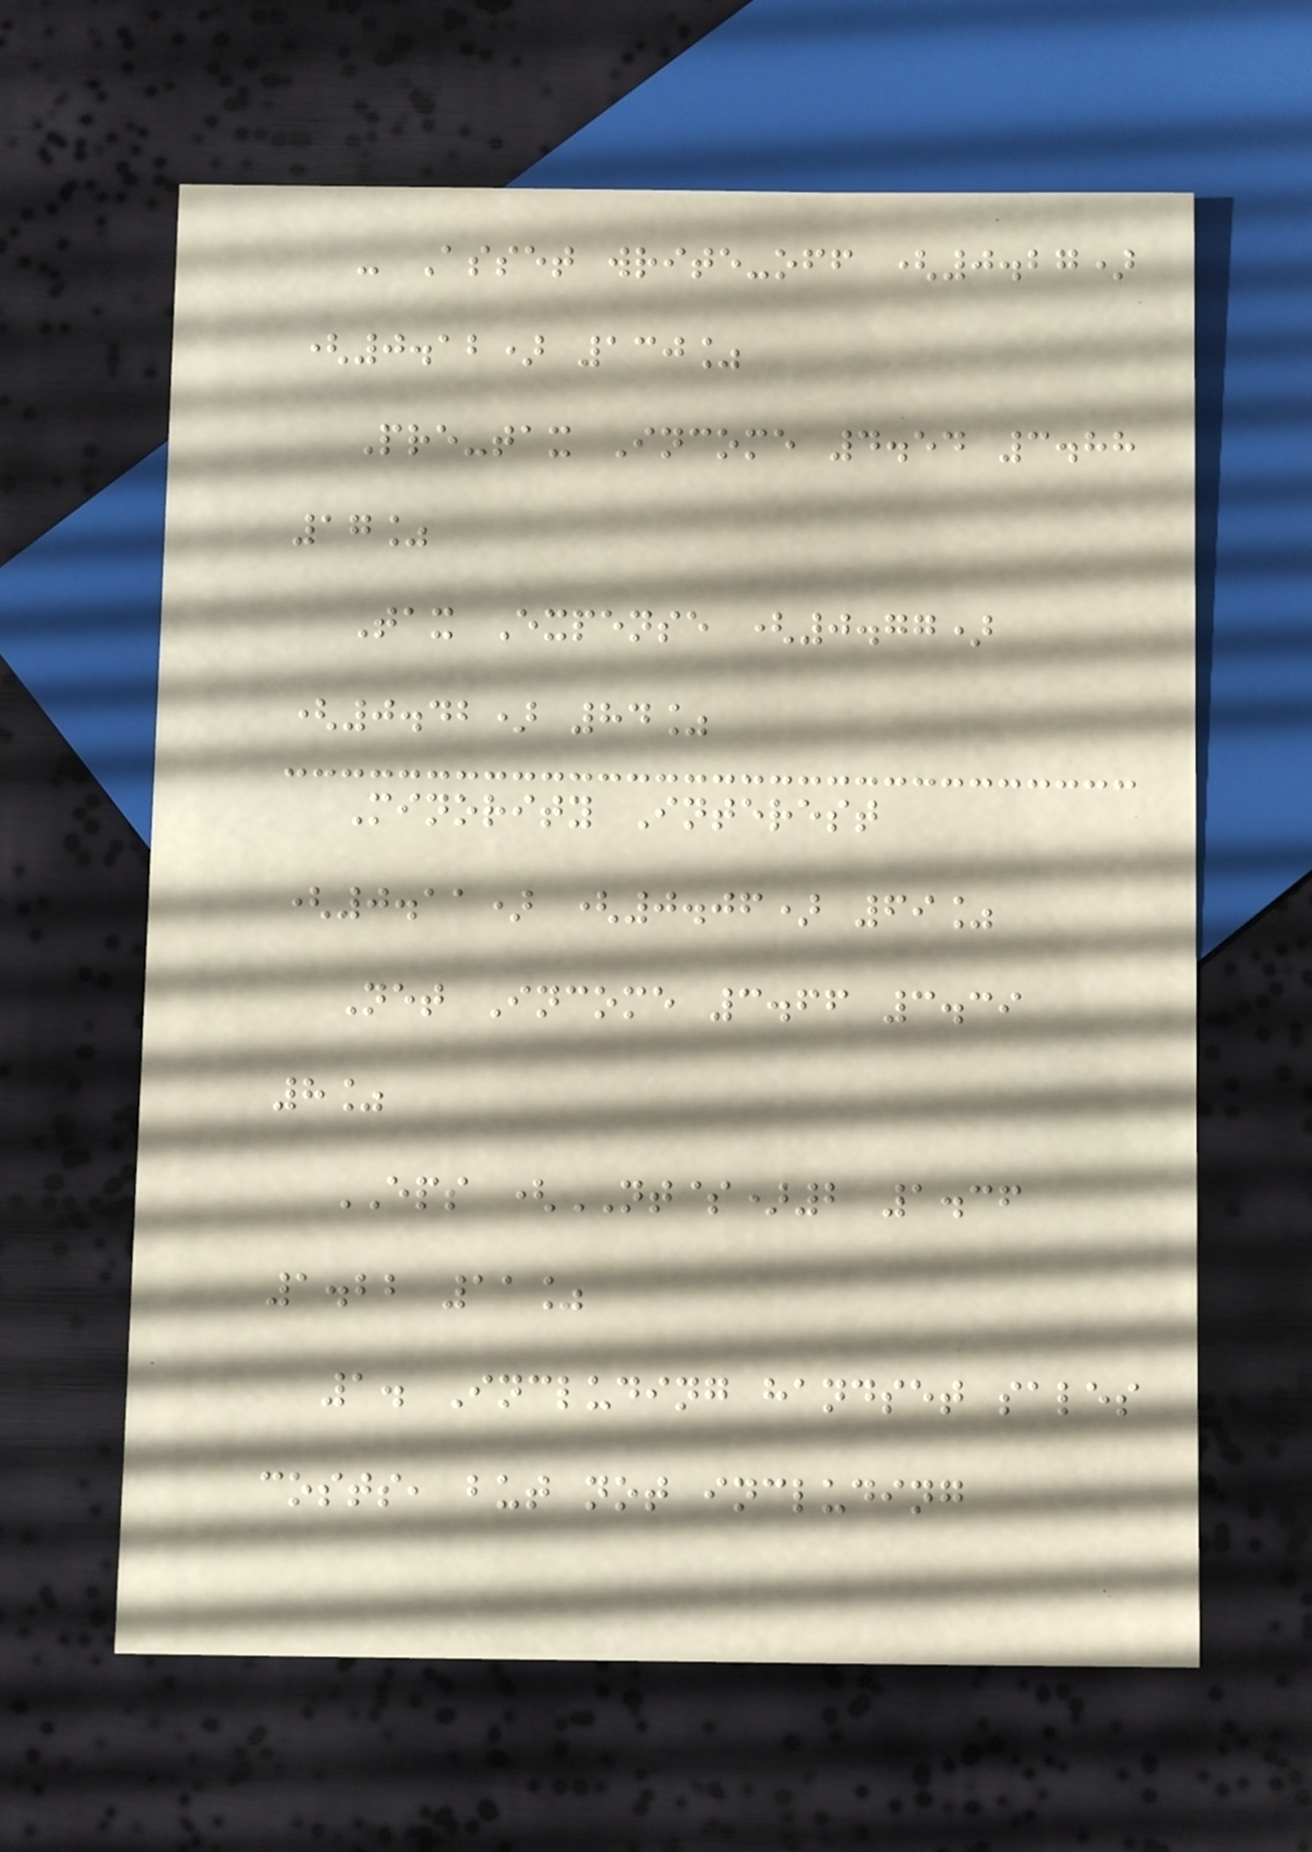- Asset write-off (0.27)
(0.12) 130%
Pre-tax Income 4.54 3.88
17%
Tax Expense (0.77)
(0.42) 84%
Minority Interest
(0.11) (0.06) 69%
Net Income 3.66 3.39
8%
EPS (NT$)2 1.36
1.22 11%
1. Including handset sales
costs, but not including
